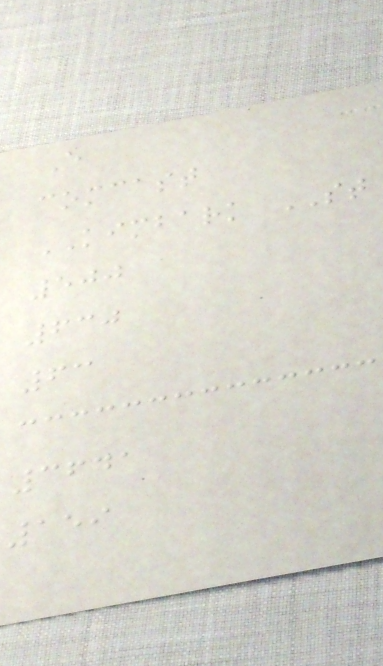E
comcast
KIMBARK ST
500
630
63
3641
159
